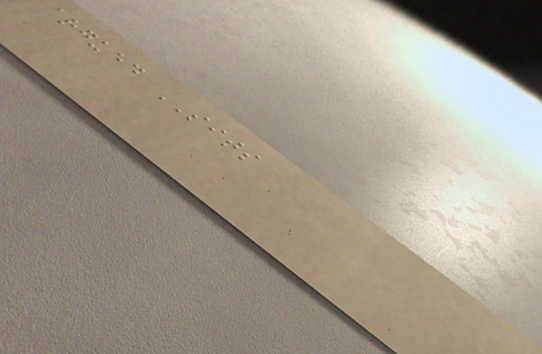argued SITS
